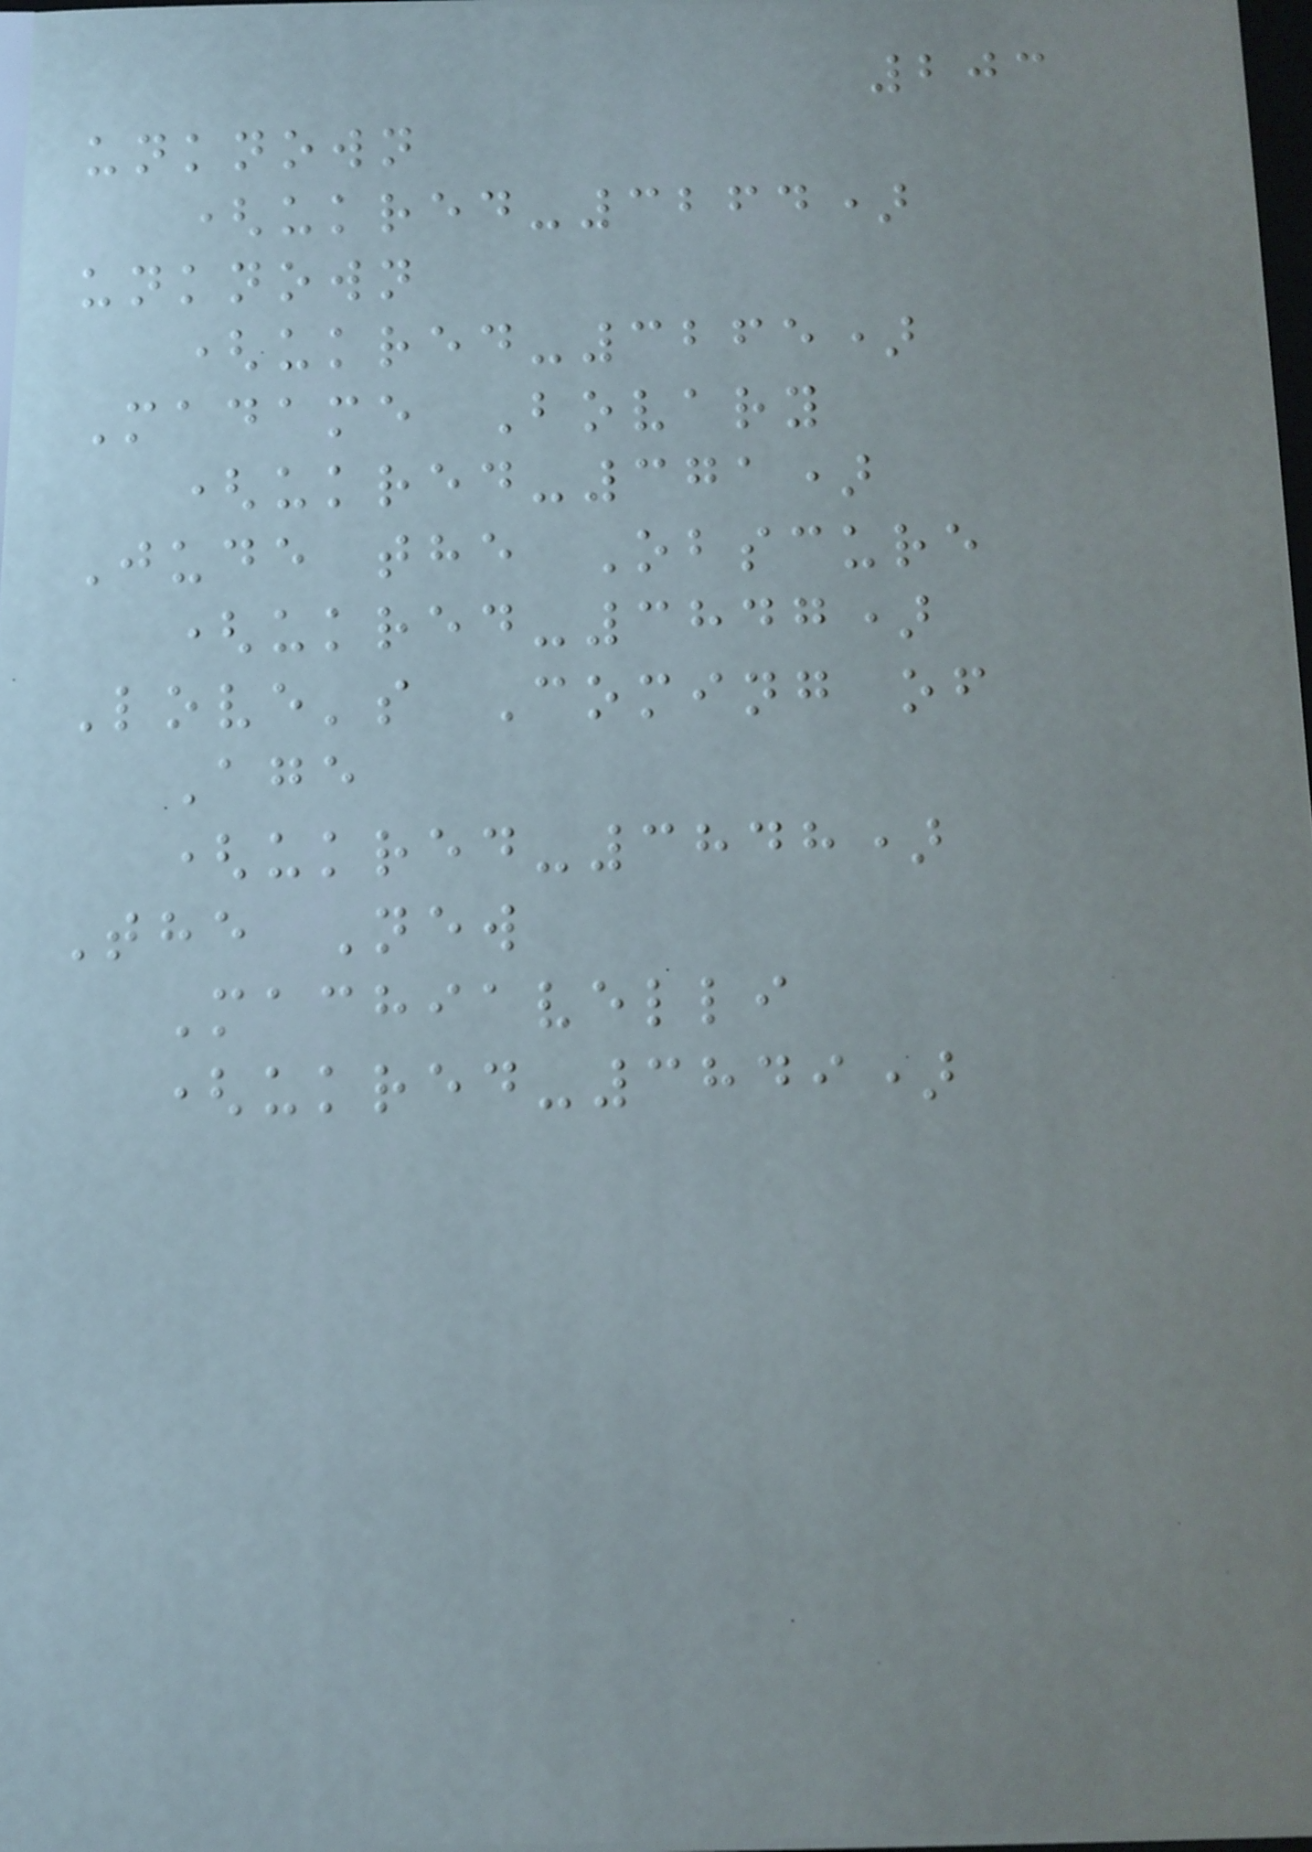203
unknown
(ukred-3264)
unknown
(ukred-3265)
Madame Bovary
(ukred-371)
Jude the Obscure
(ukred-3847)
Love's Coming of
Age
(ukred-3848)
The New
Machiavelli
(ukred-3849)
